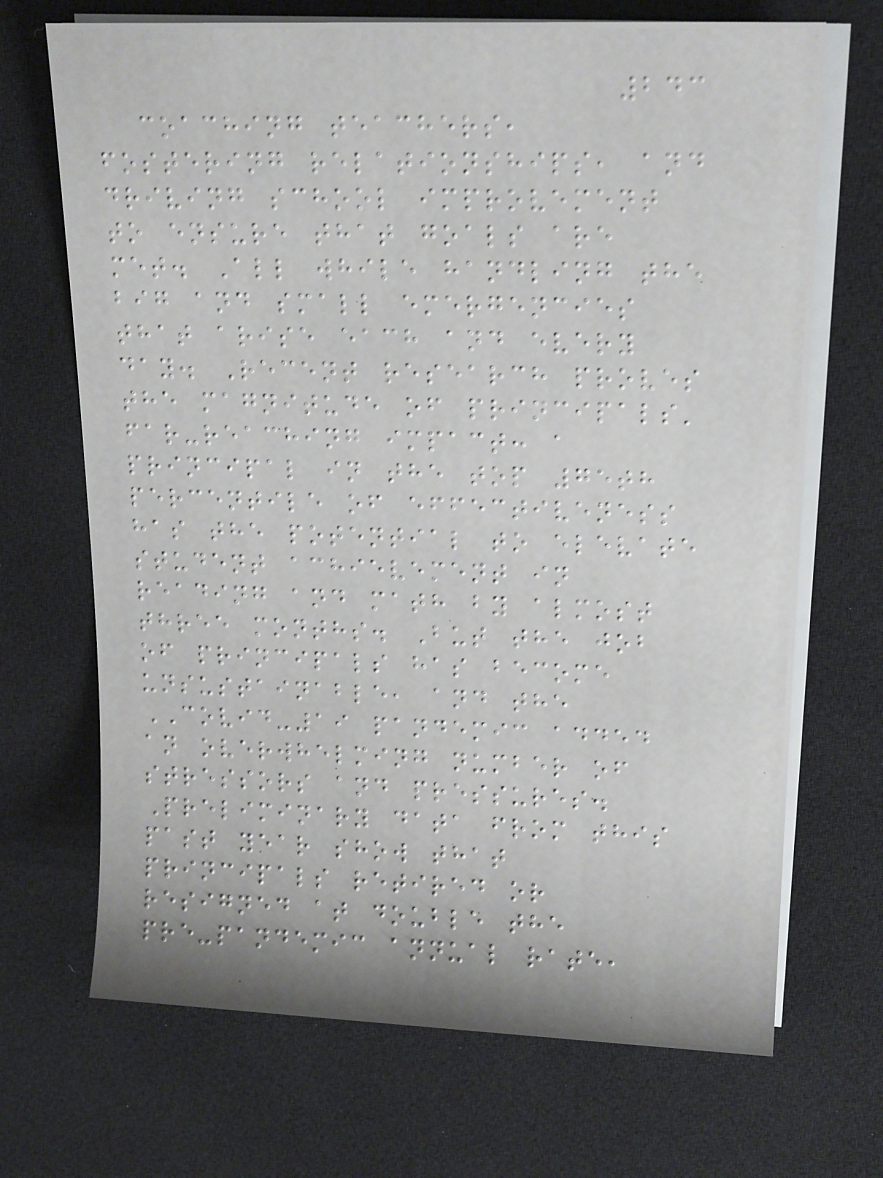243
coaching teachers,
fostering relationships, and
driving school improvement
to ensure that goals are
met. All while handling the
big and small emergencies
that arise each and every
day. Recent research proves
the magnitude of principals'
far-reaching impact: a
principal in the top 75th
percentile of effectiveness
has the potential to elevate
student achievement in
reading and math by almost
three months. But the job
of principals has become
unsustainable, and the
COVID-19 pandemic added
an overwhelming number of
stressors and pressures.
Preliminary data from this
past year show that
principals retired or
resigned at double the
pre-pandemic annual rate,
